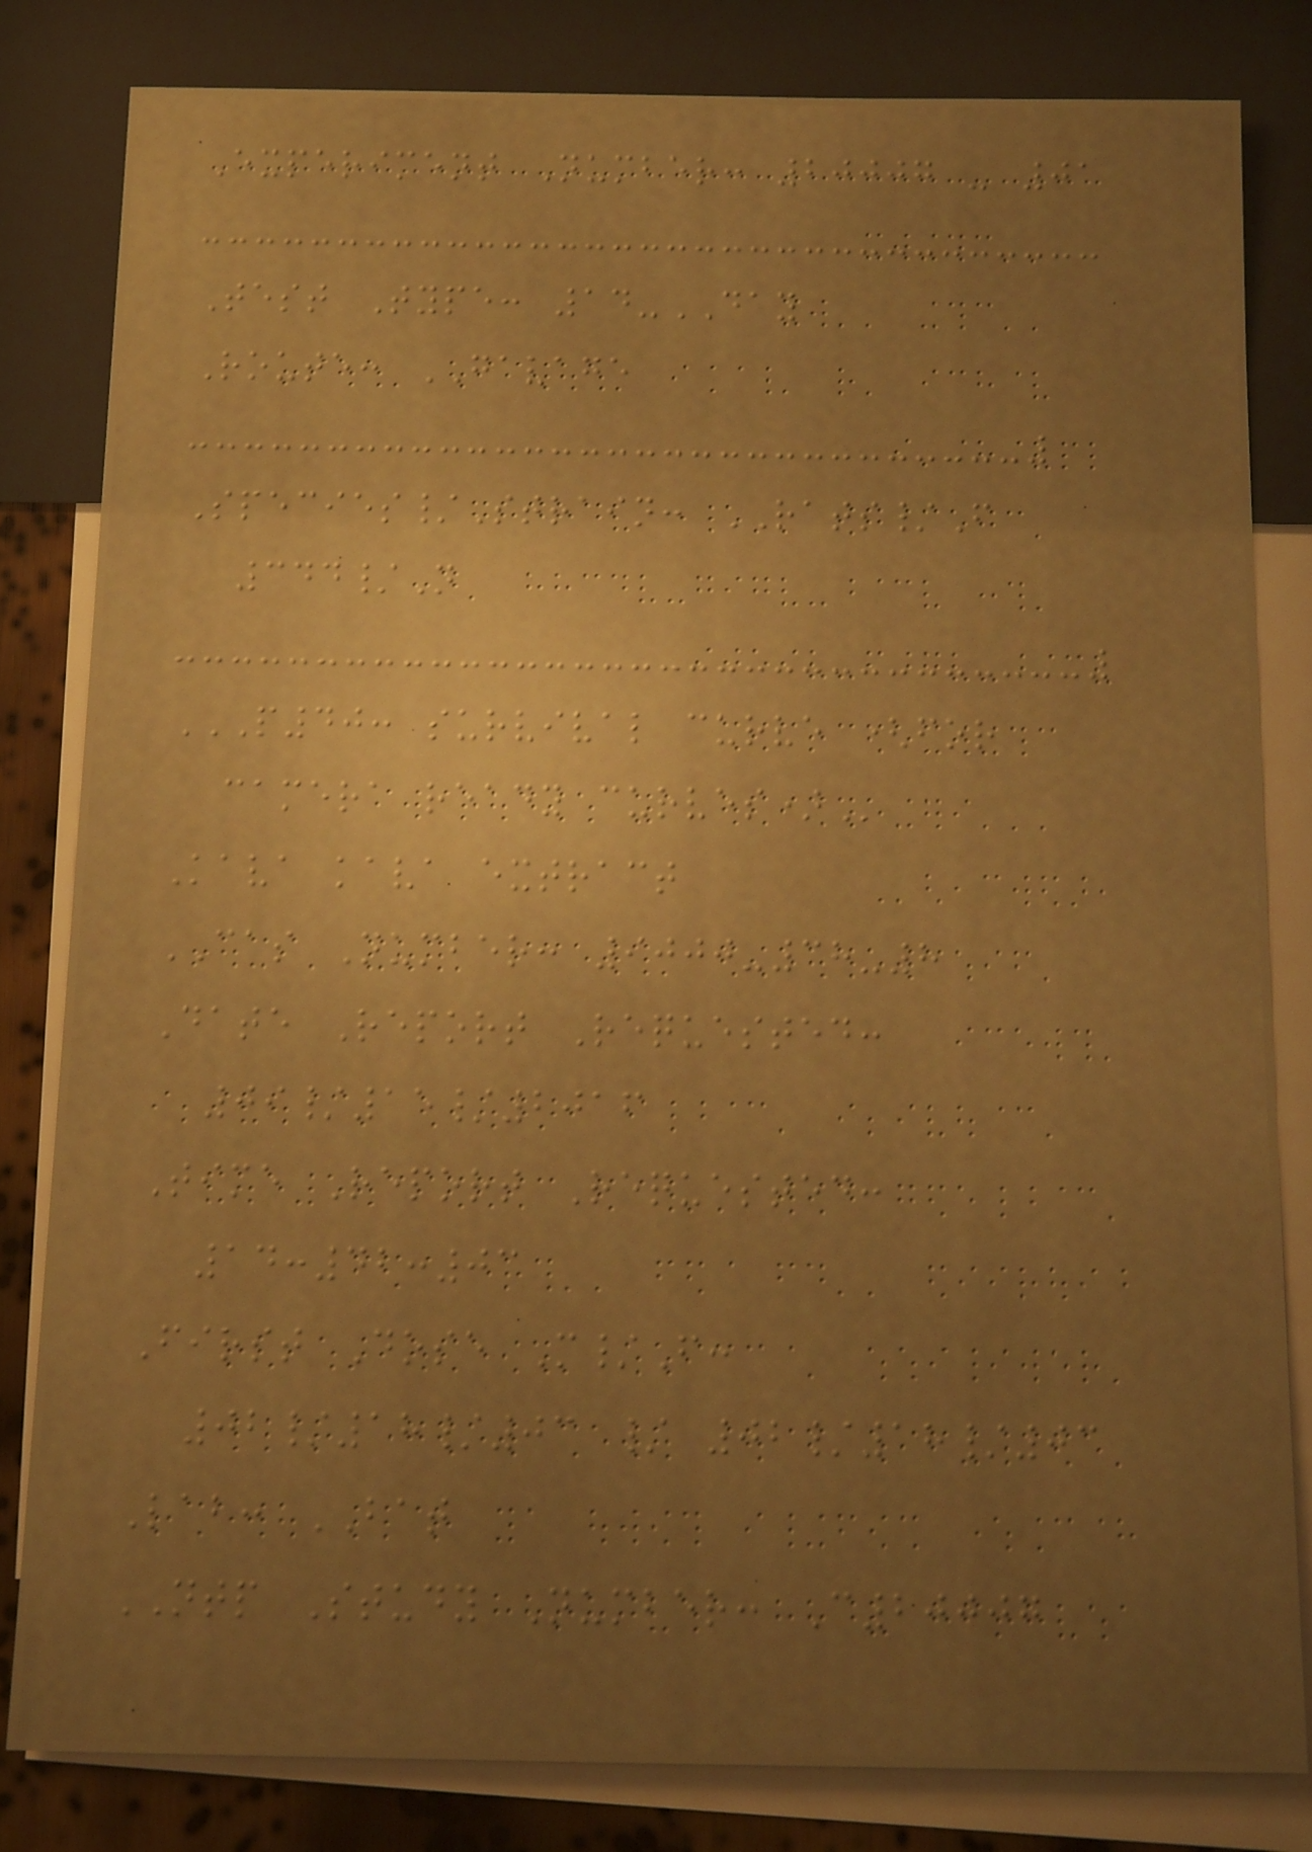Experiment Number: 20007 - 01
Test Type: 14-DAY
Route: GAVAGE
Species/Strain: RATS/F
344/N
P40: SURVIVAL CURVE (FOR
CAMERA READY CURVES)
Kava kava extract
CAS Number: 9000-38-8
Date Report Requested:
09/15/2016
Time Report Requested:
14:42:03
First Dose M/F:
02/18/03 / 02/18/03
Lab: BAT
NTP Study Number: C20007
